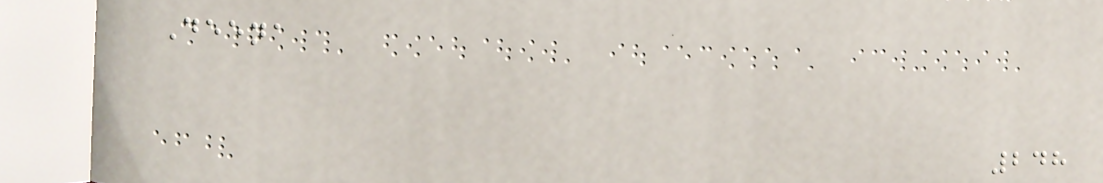Deena
248
